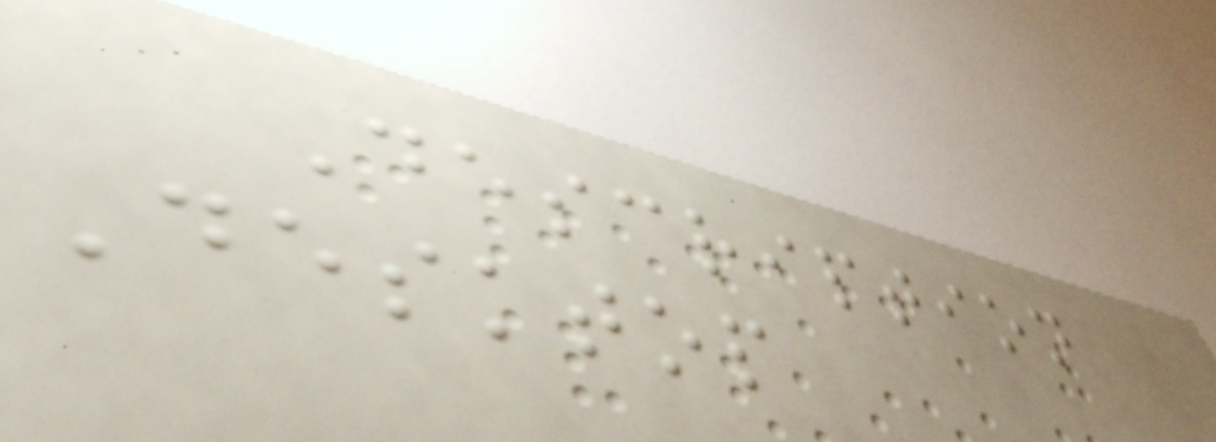Description
Desktop
